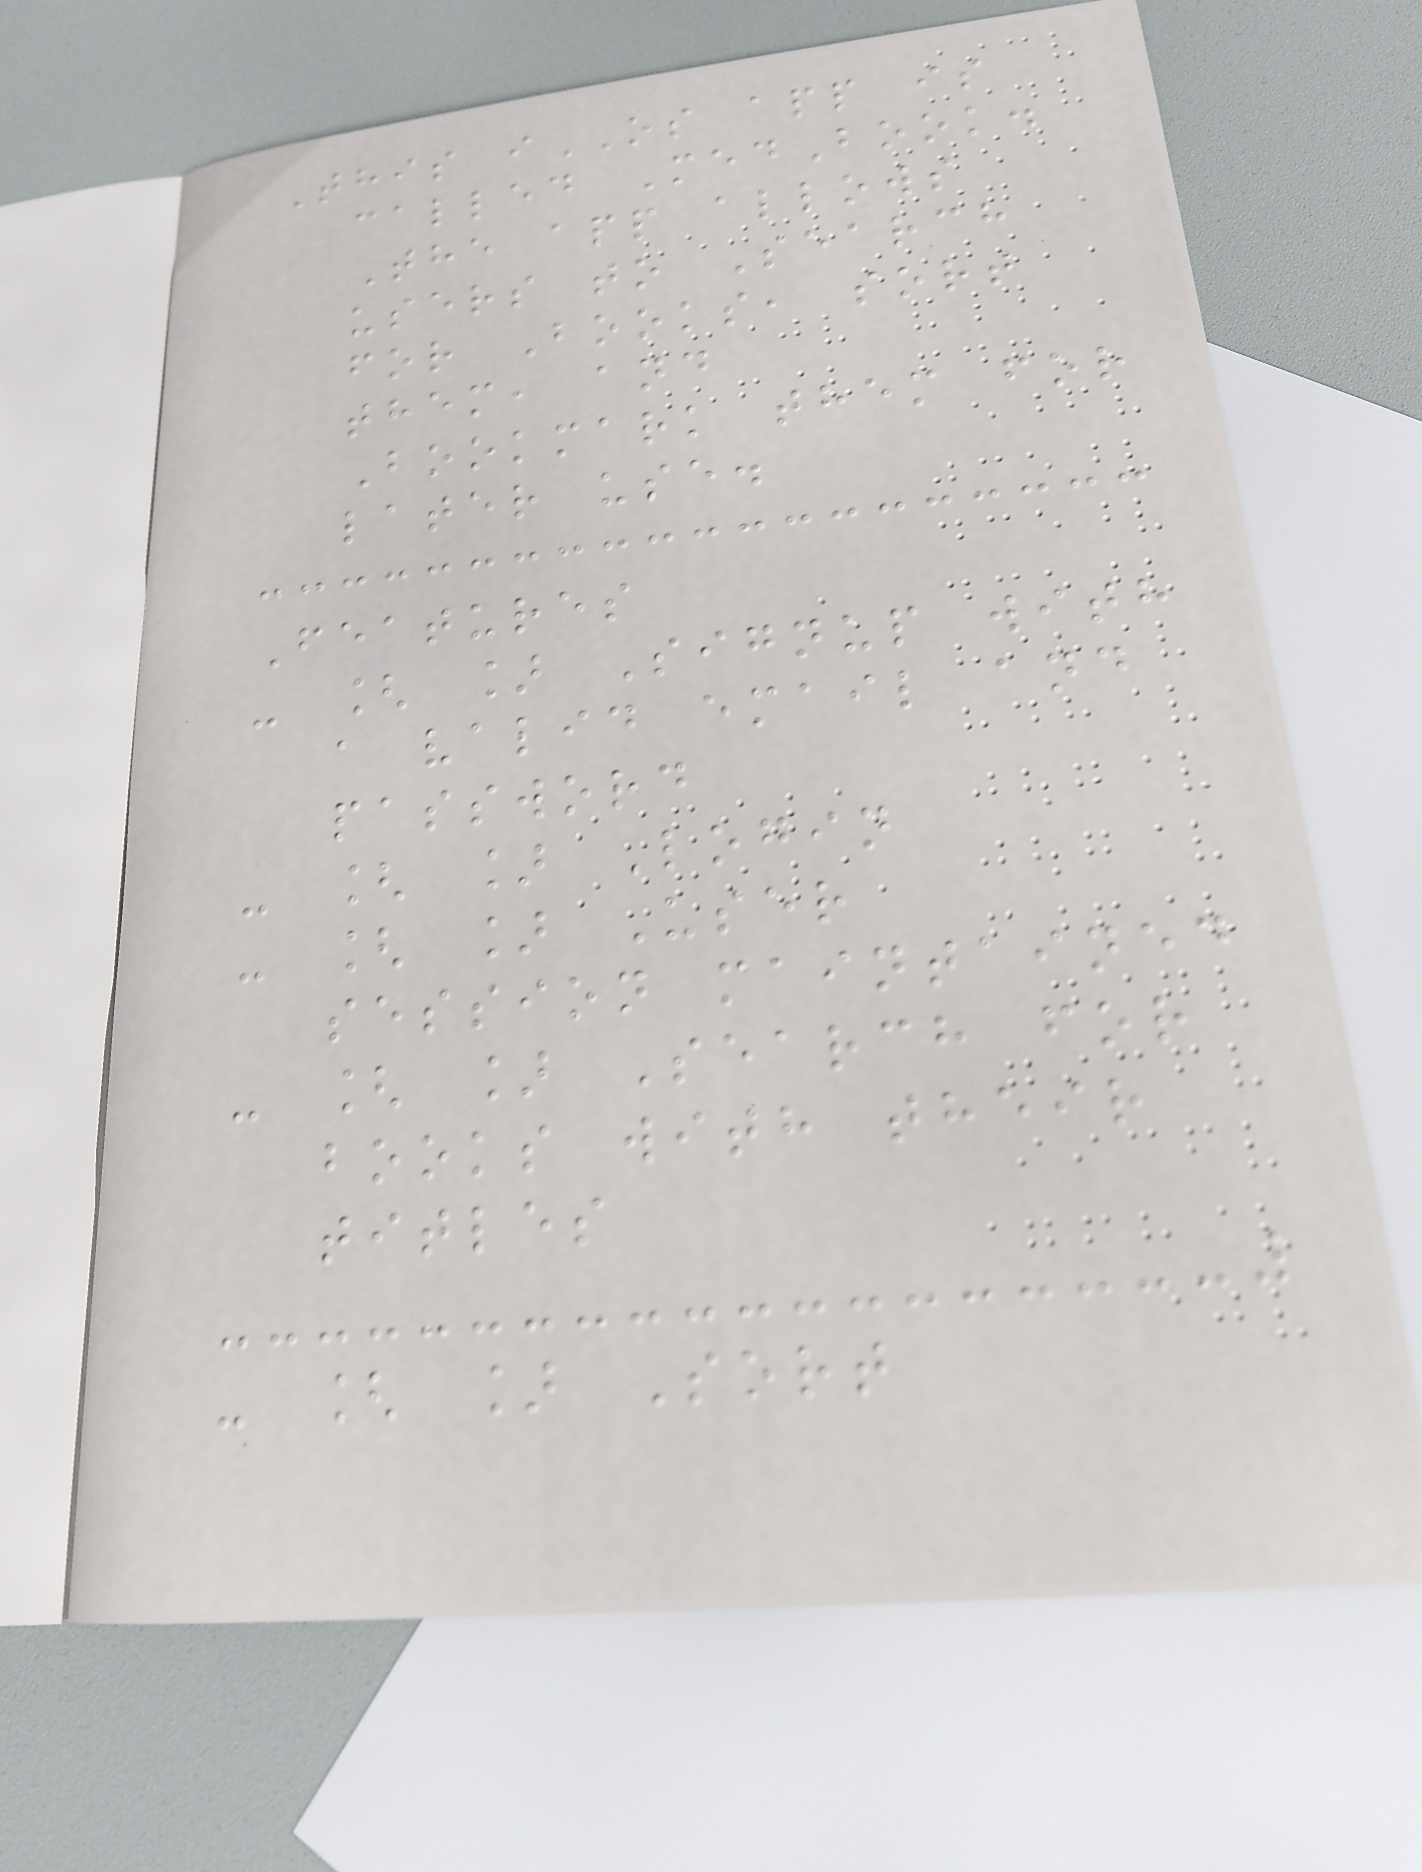This iOS app is
called MedBook.
The app allows
users to Search
for Books, sort
them, and
Bookmark them for
later use.
Features
- [ ] Signup with
a valid email and
password
- [ ] Login
- [ ] User
session maintained
- [ ] Search for
books with their
titles
- [ ] Sort
